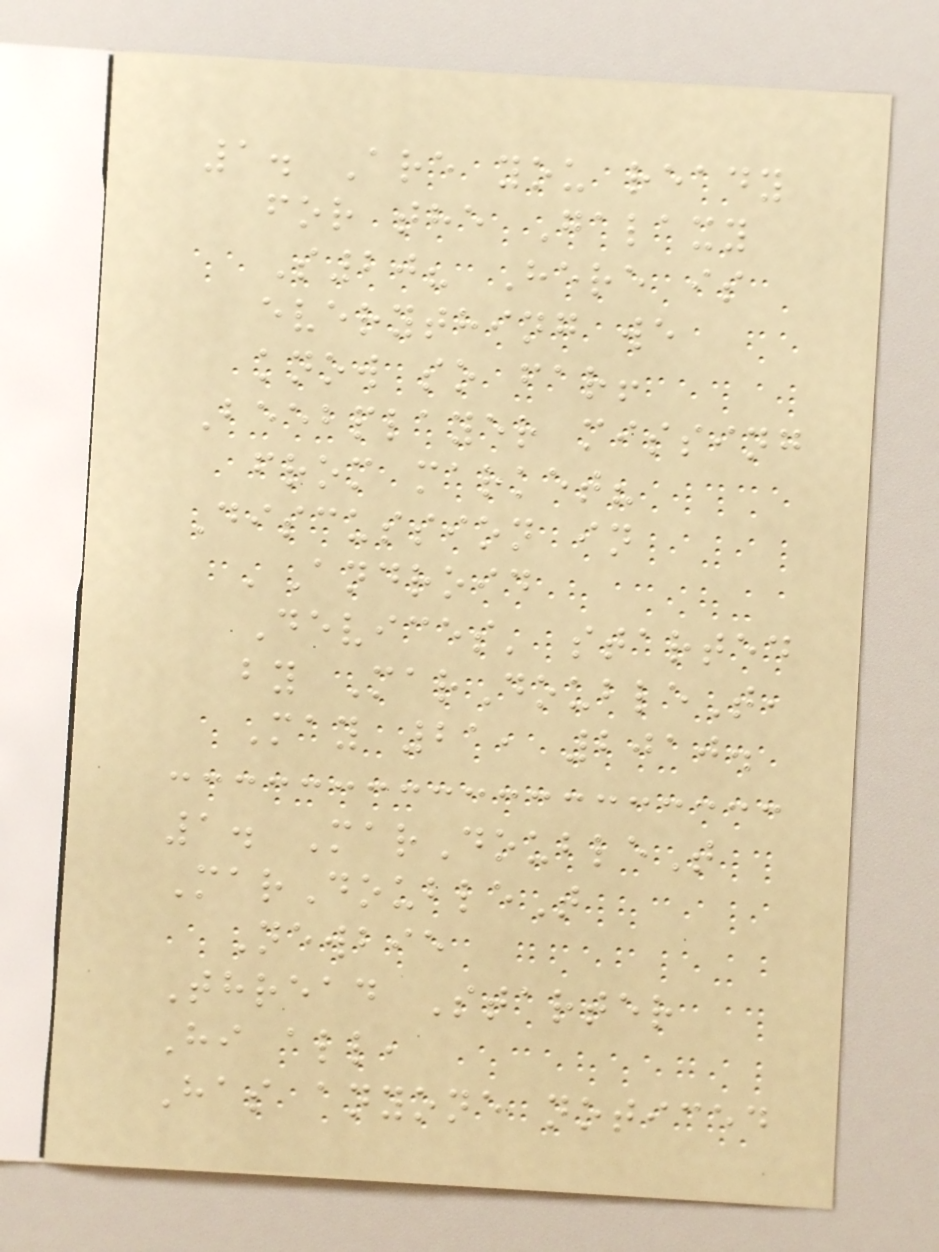1. Are you ready
for the Galaxy
S20? Here is
everything we
know so far!
Beebplayer missing
from market?
Discussion in
'Android
Devices' started
by MarDoubleT,
May 21, 2010.
1. MarDoubleT
MarDoubleT
Newbie
Thread Starter
Hi all,
Has anyone noticed
